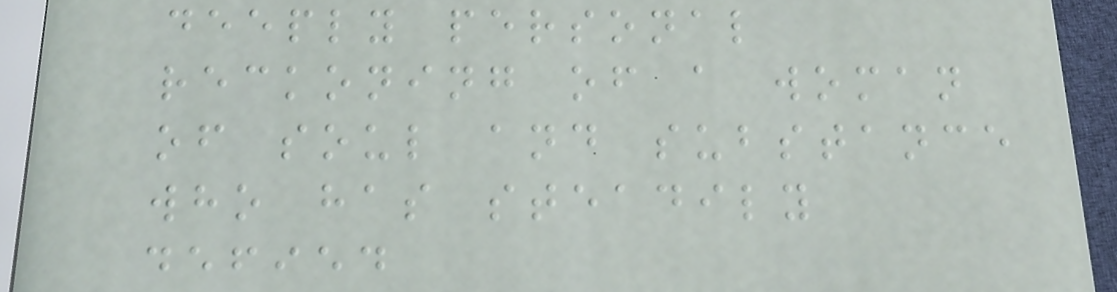deeply personal
reckoning of a woman
of soul and substance
who has steadily
defied
